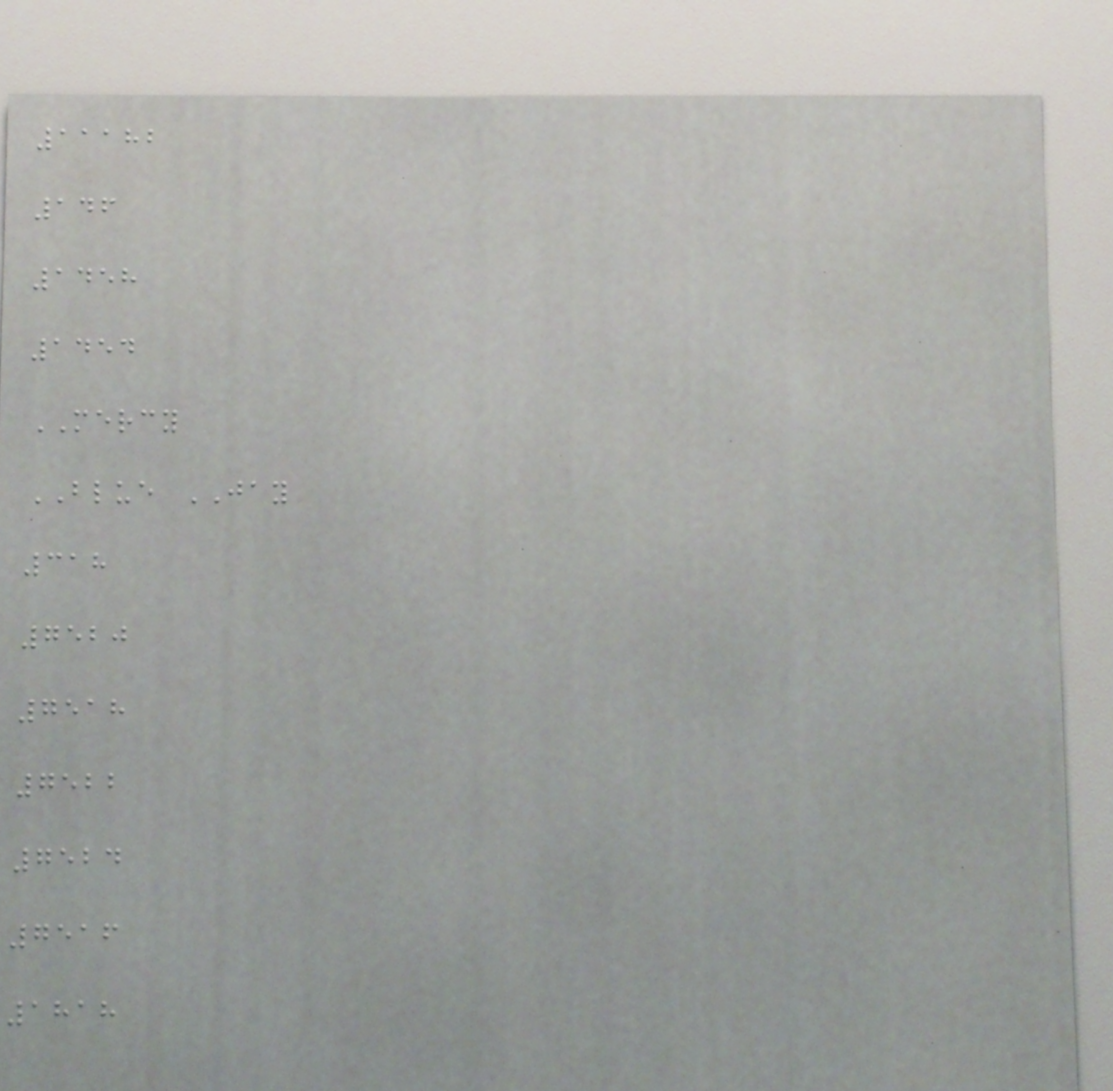11182
146
1458
1454
MERCY
BLUE JAY
318
7520
7518
7522
7524
7516
1818
